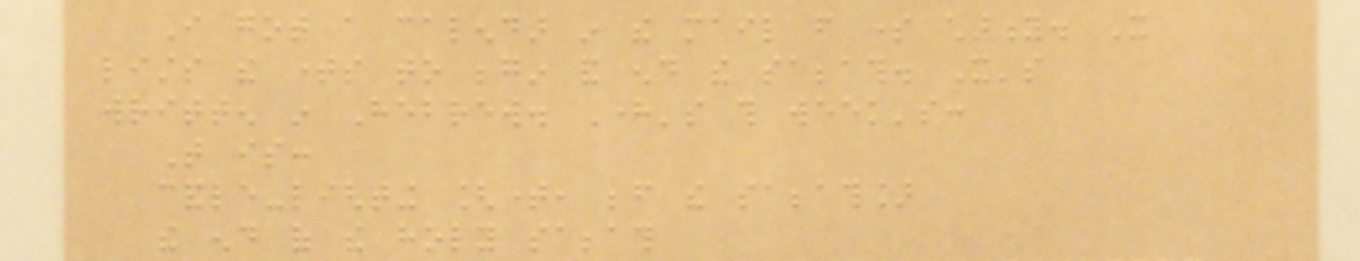I got a calendar in the mail from some charity. It
lists the times to begin and end the sabbath. It's
written in Hebrew. Here's this week's:
That is:
candle-lighting [time, before the sabbath]
the end of the holy sabbath
